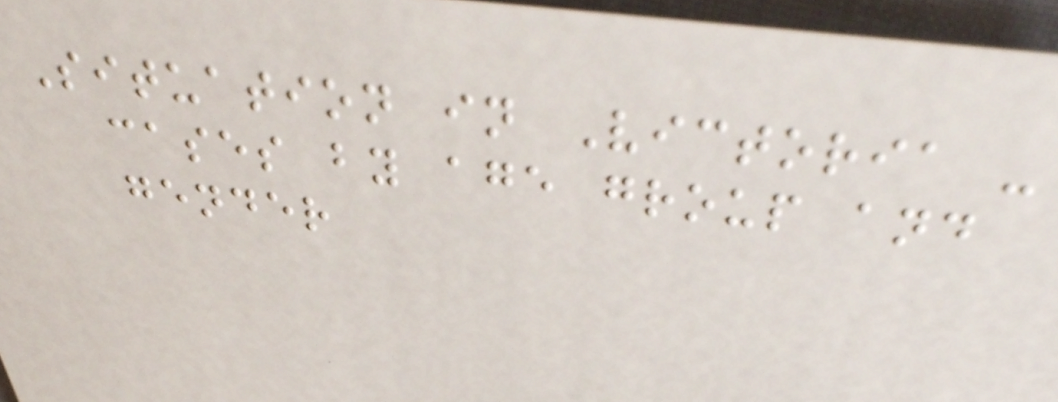Situation in Victoria -
cases by age group and
gender
